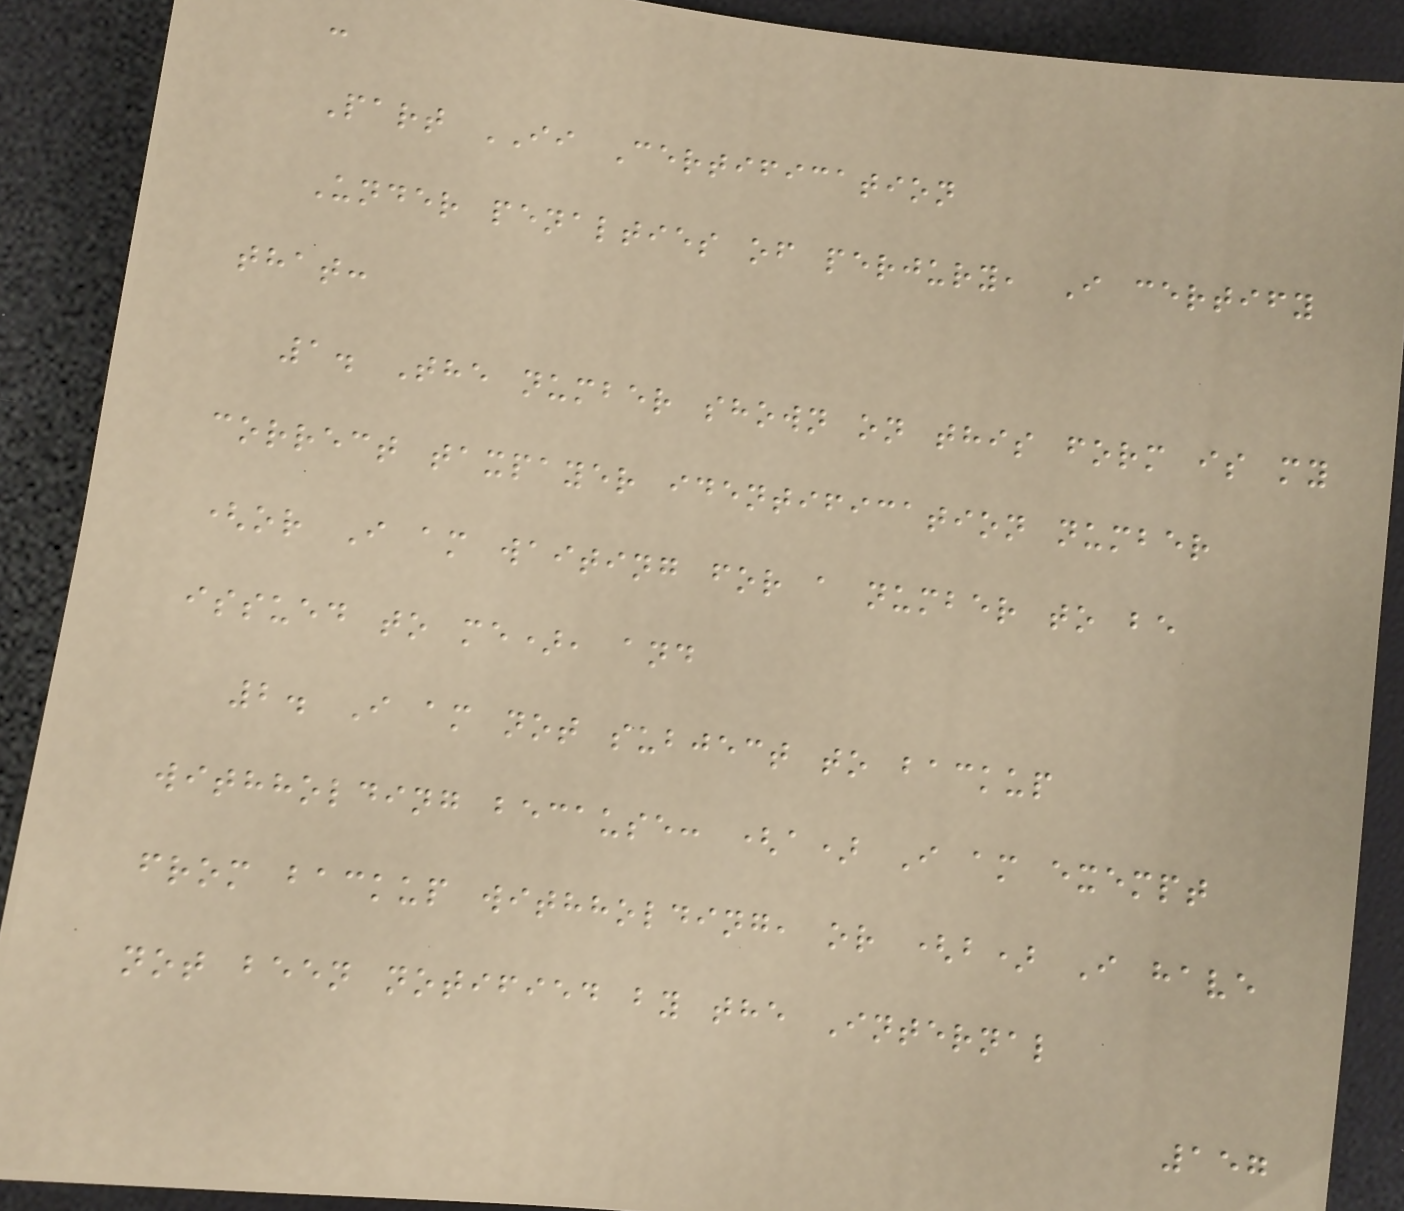-
Part II Certification
Under penalties of perjury, I certify
that:
1. The number shown on this form is my
correct taxpayer identification number
(or I am waiting for a number to be
issued to me), and
2. I am not subject to backup
withholding because: (a) I am exempt
from backup withholding, or (b) I have
not been notified by the Internal
157
